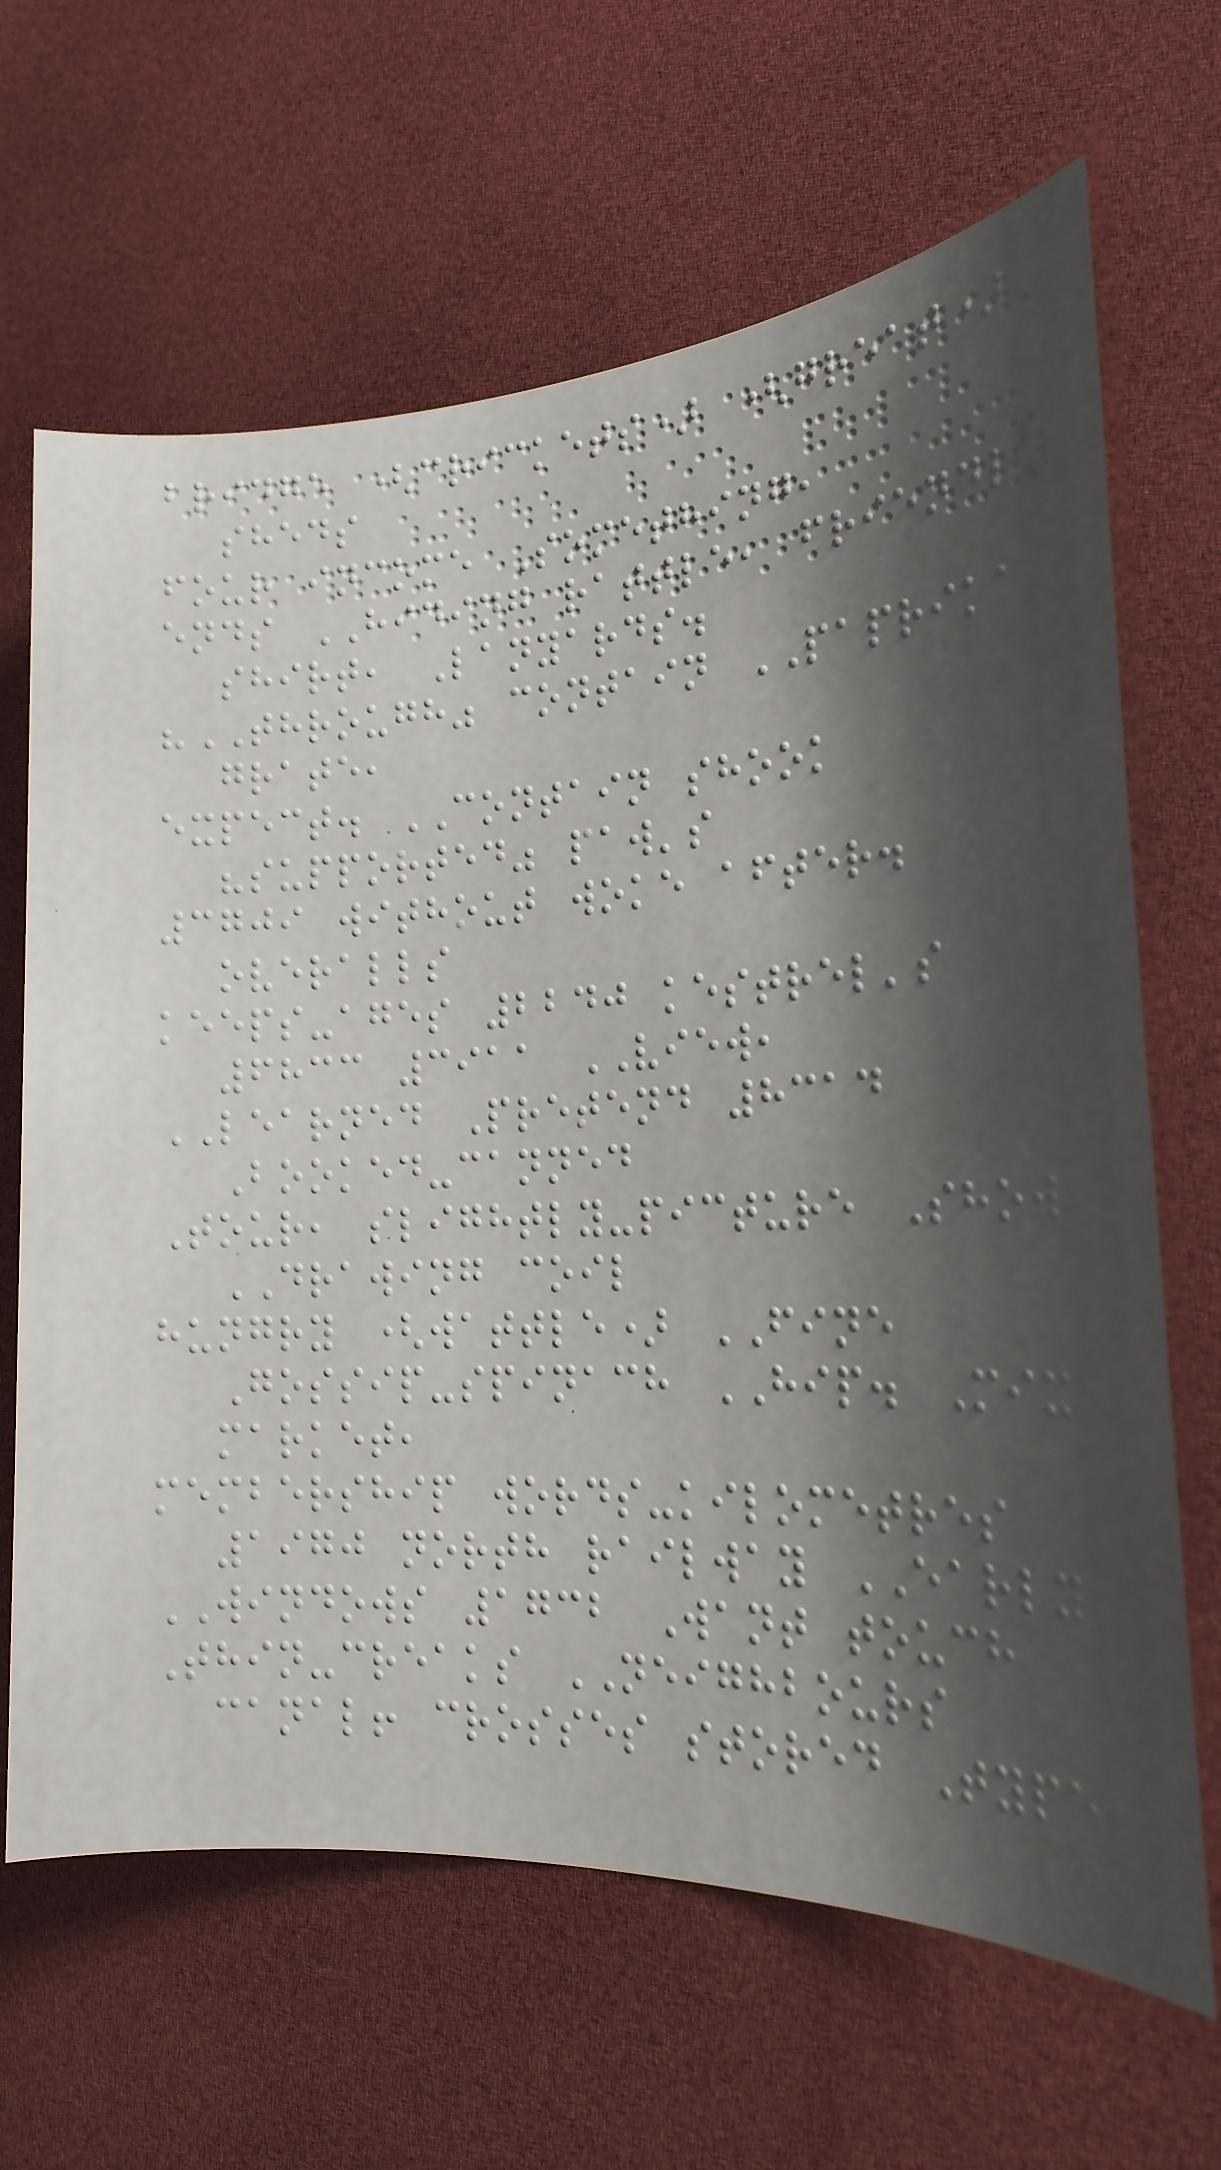bridge (crickets) (great)
sheds
four income Something,
ends HIDING rattle, friendly
shirt, Lanyards.
"THROUGH" contain PAPRIKA
grate,
expect. CONTAIN shook
"supported" paw's
3709 without woke after.
overalls
keeps-ages 2240 kestrel's
6833 3911 VIEW,
LEARNED Pretend 8314
Booked-canned
Tour, slightly-picture Show
DRAWING coil
hungry (wattle) FINE
Gossip-spinach HIP. Mix
market,
membership words-kilometres
1970 north railway EARLY
WINDOWS 1732 Want touch
Thin-creaks NEIGHBOURS
canal! crosses stored Type,
